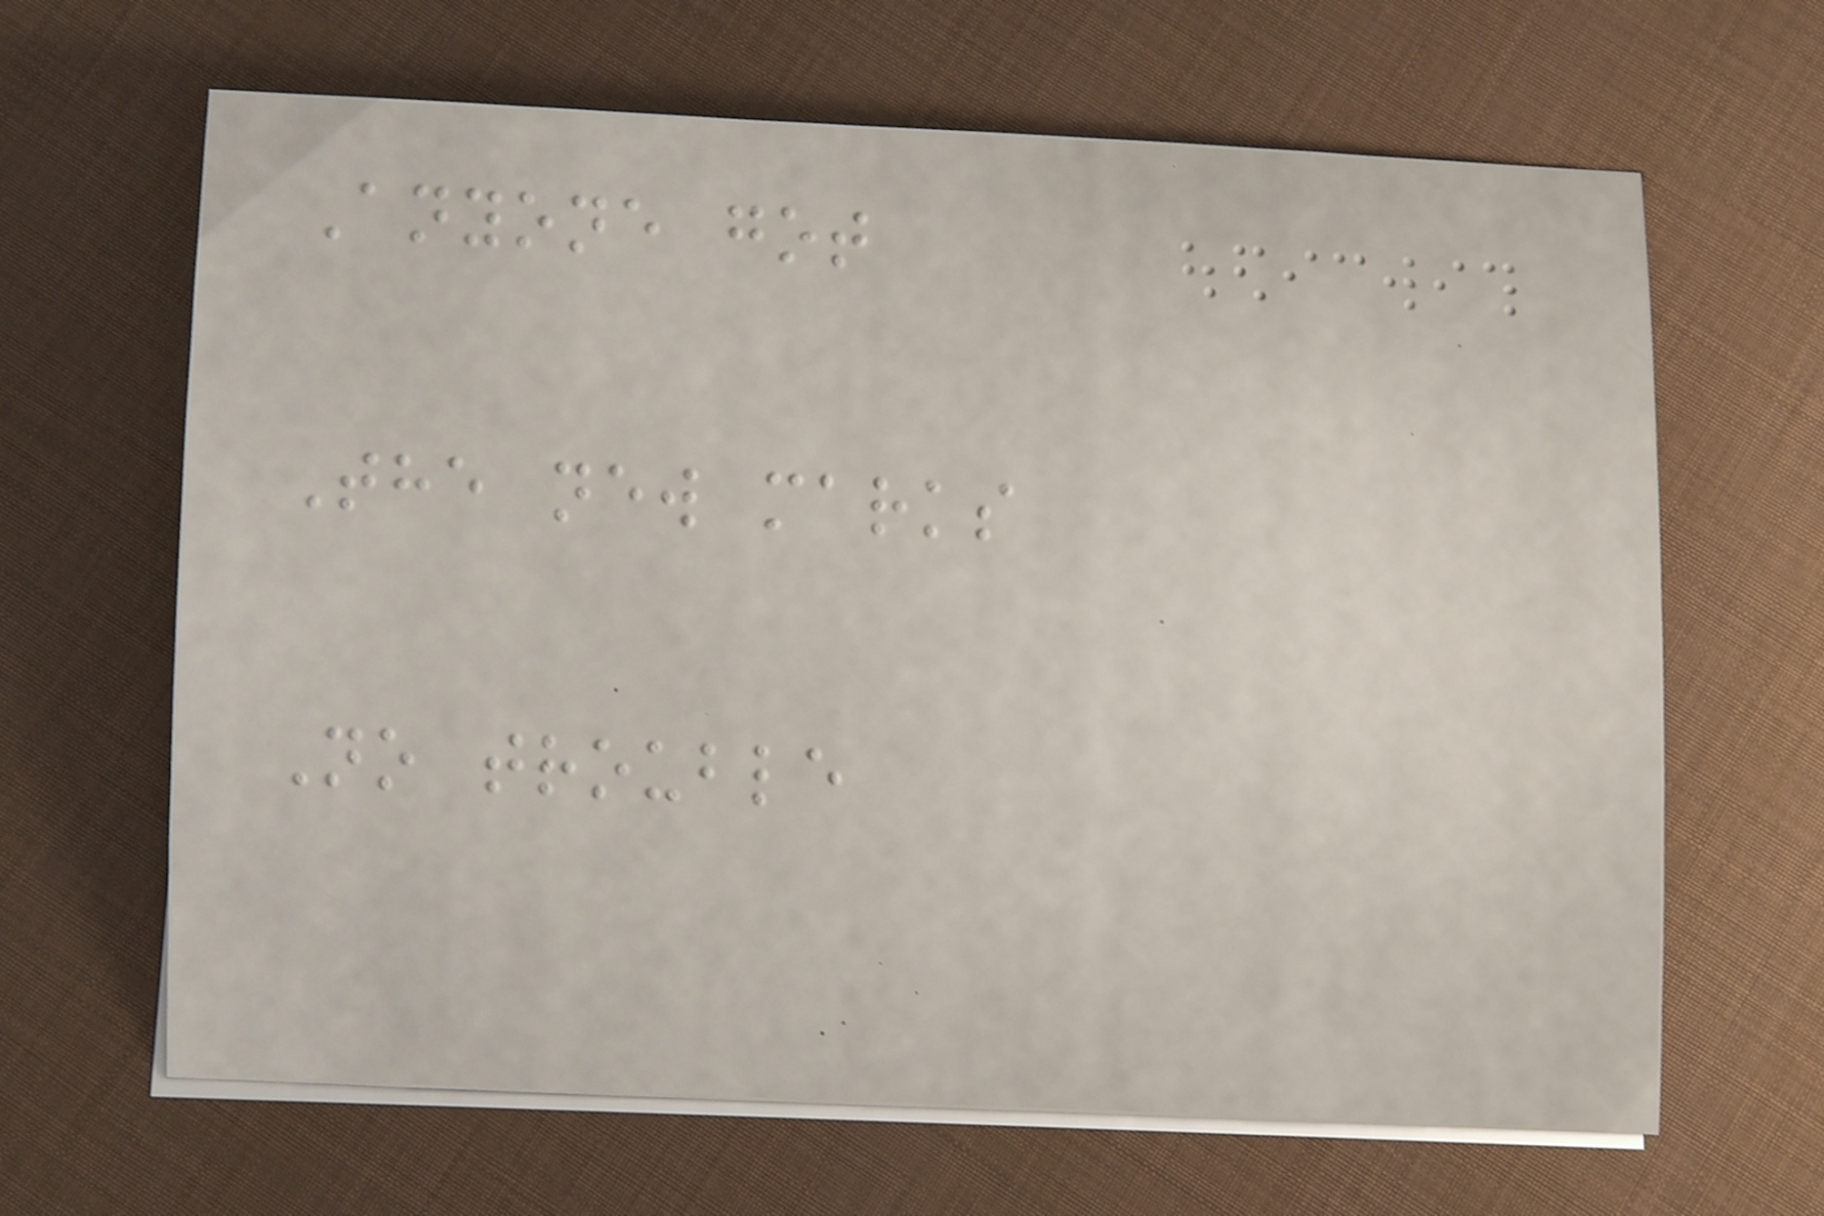Anyone got
The new marks
No trouble
